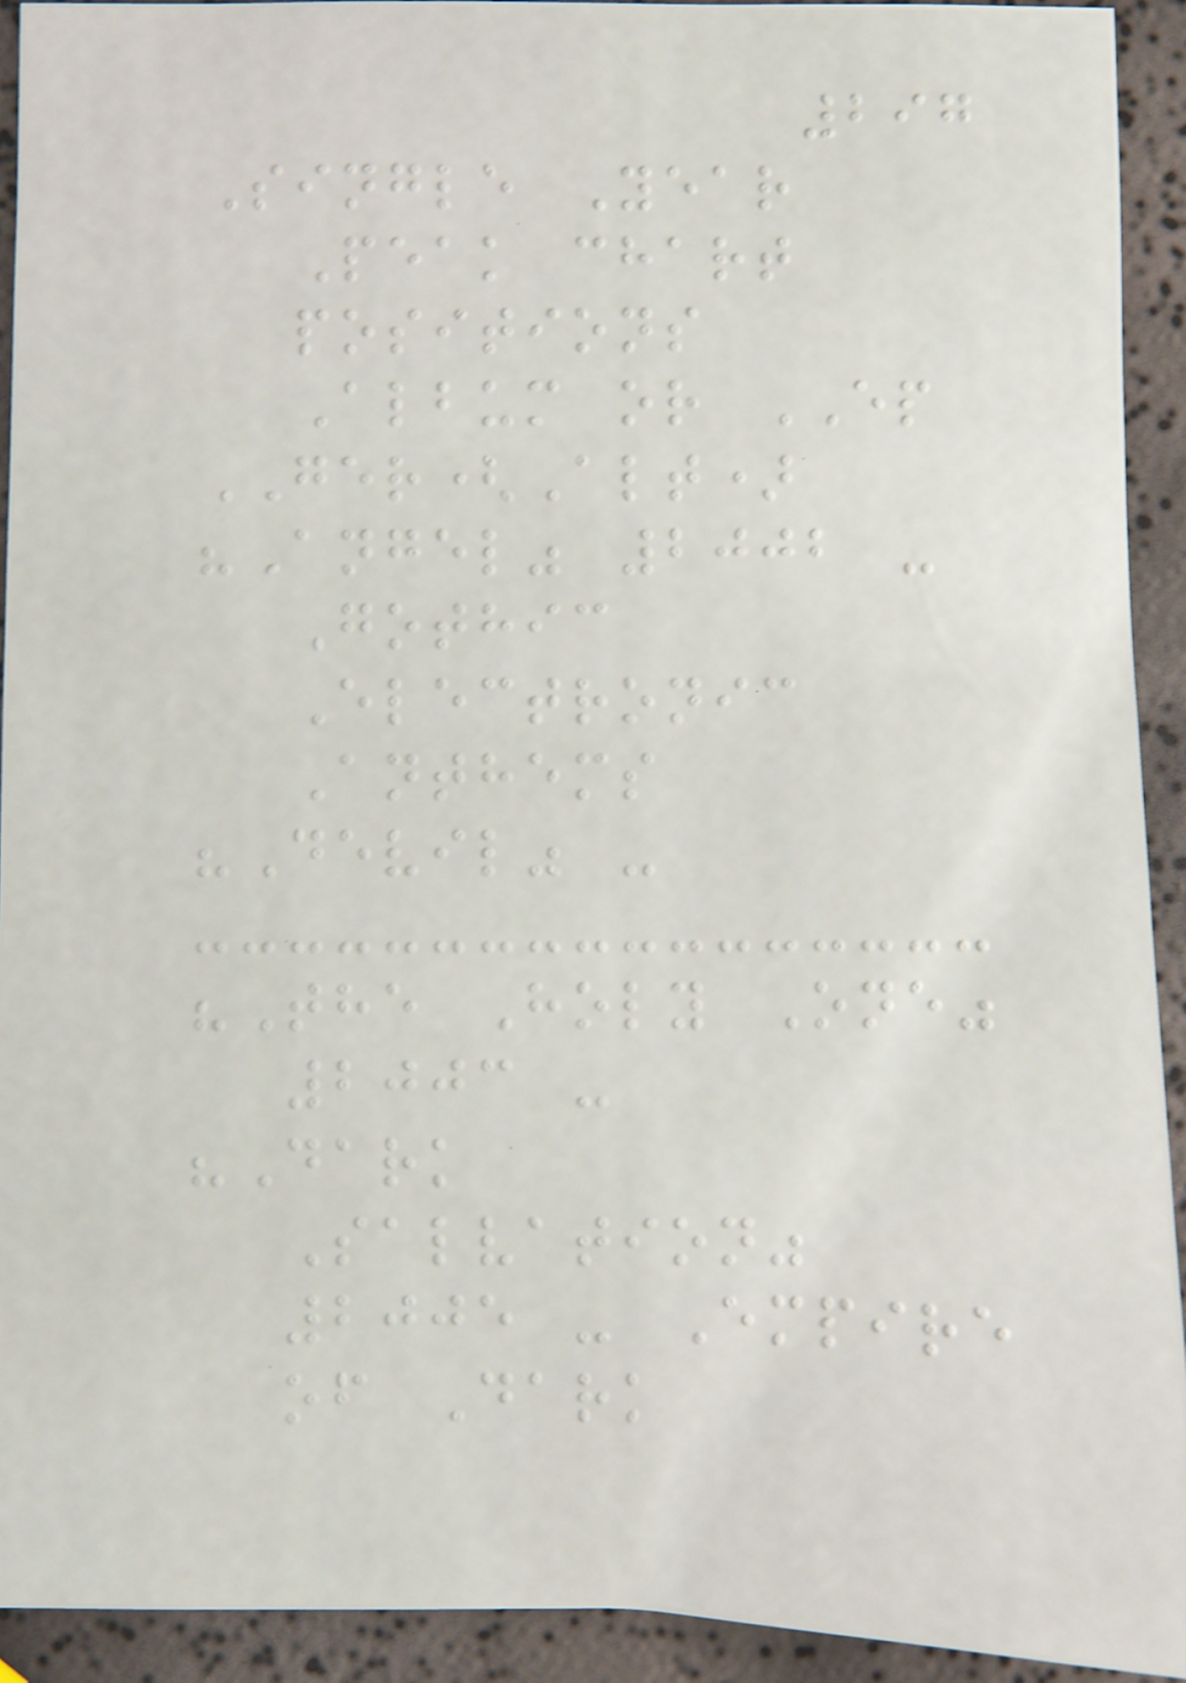297
Single Year
Peak chart
positions
Album or EP
GER(Alt)
"Angel" 2002 -
Gothic
Electronic
Anthems
"Devil" -
"The Holy One"
2003 -
"Dark
Salvation"
2005 - Empire
of Dark
